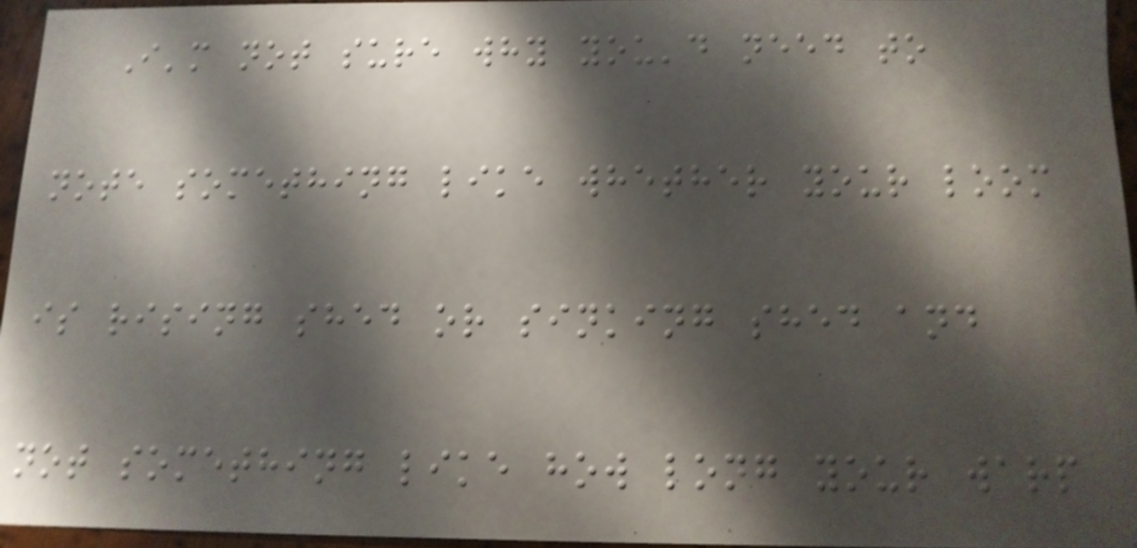I'm not sure why you'd need to
note something like whether your loom
is rising shed or sinking shed and
not something like how long your warp
